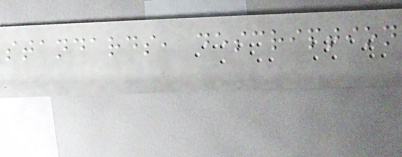standards, description
